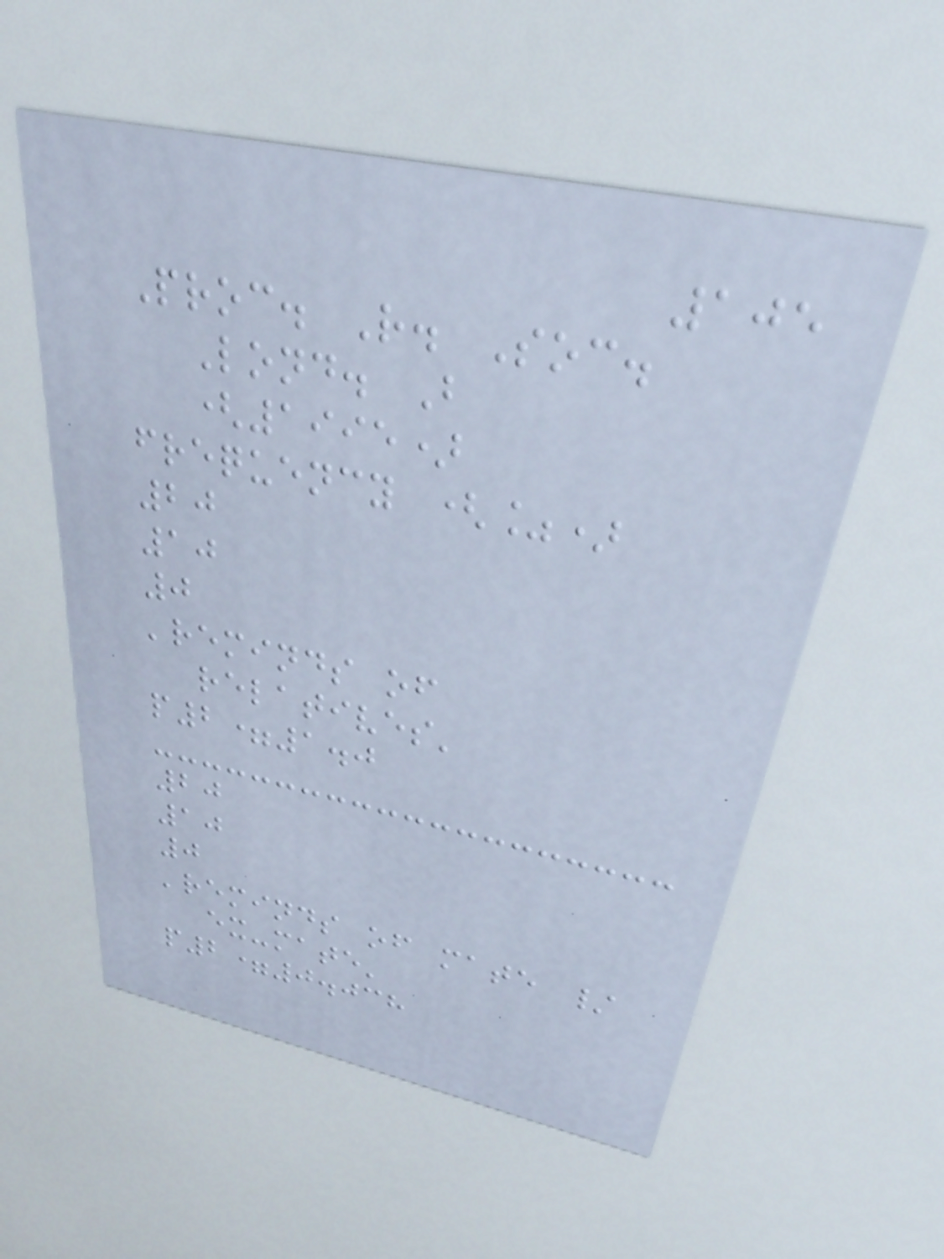105
Proc. R. Soc.
Lond. B
(1995)
frequency (%)
20
10
0
'reminds of
relatives'
p2=1.0
20
10
0
'reminds of mate /
ex-mate'
p2=0.038
